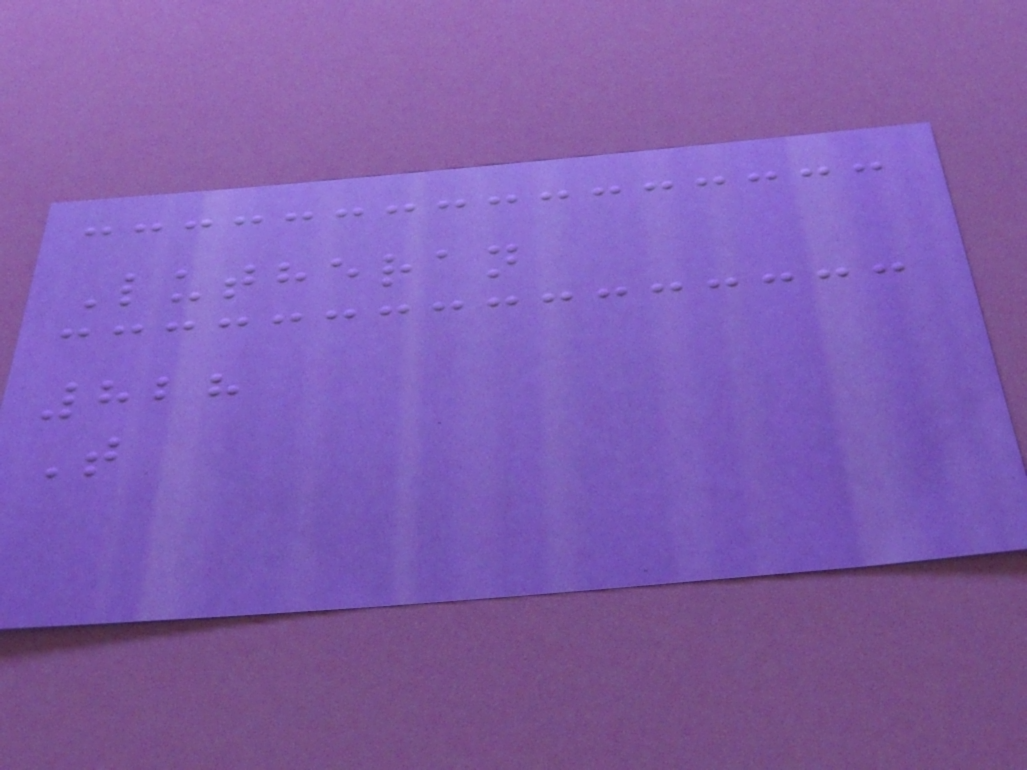Lutheran
828
T
